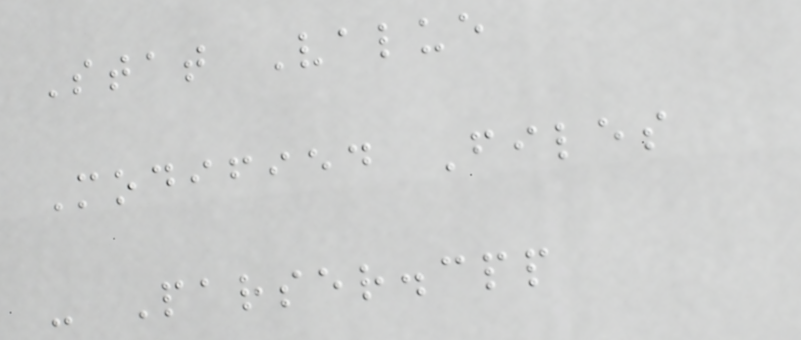Stat Value
Modified Files
- Parser.cpp
